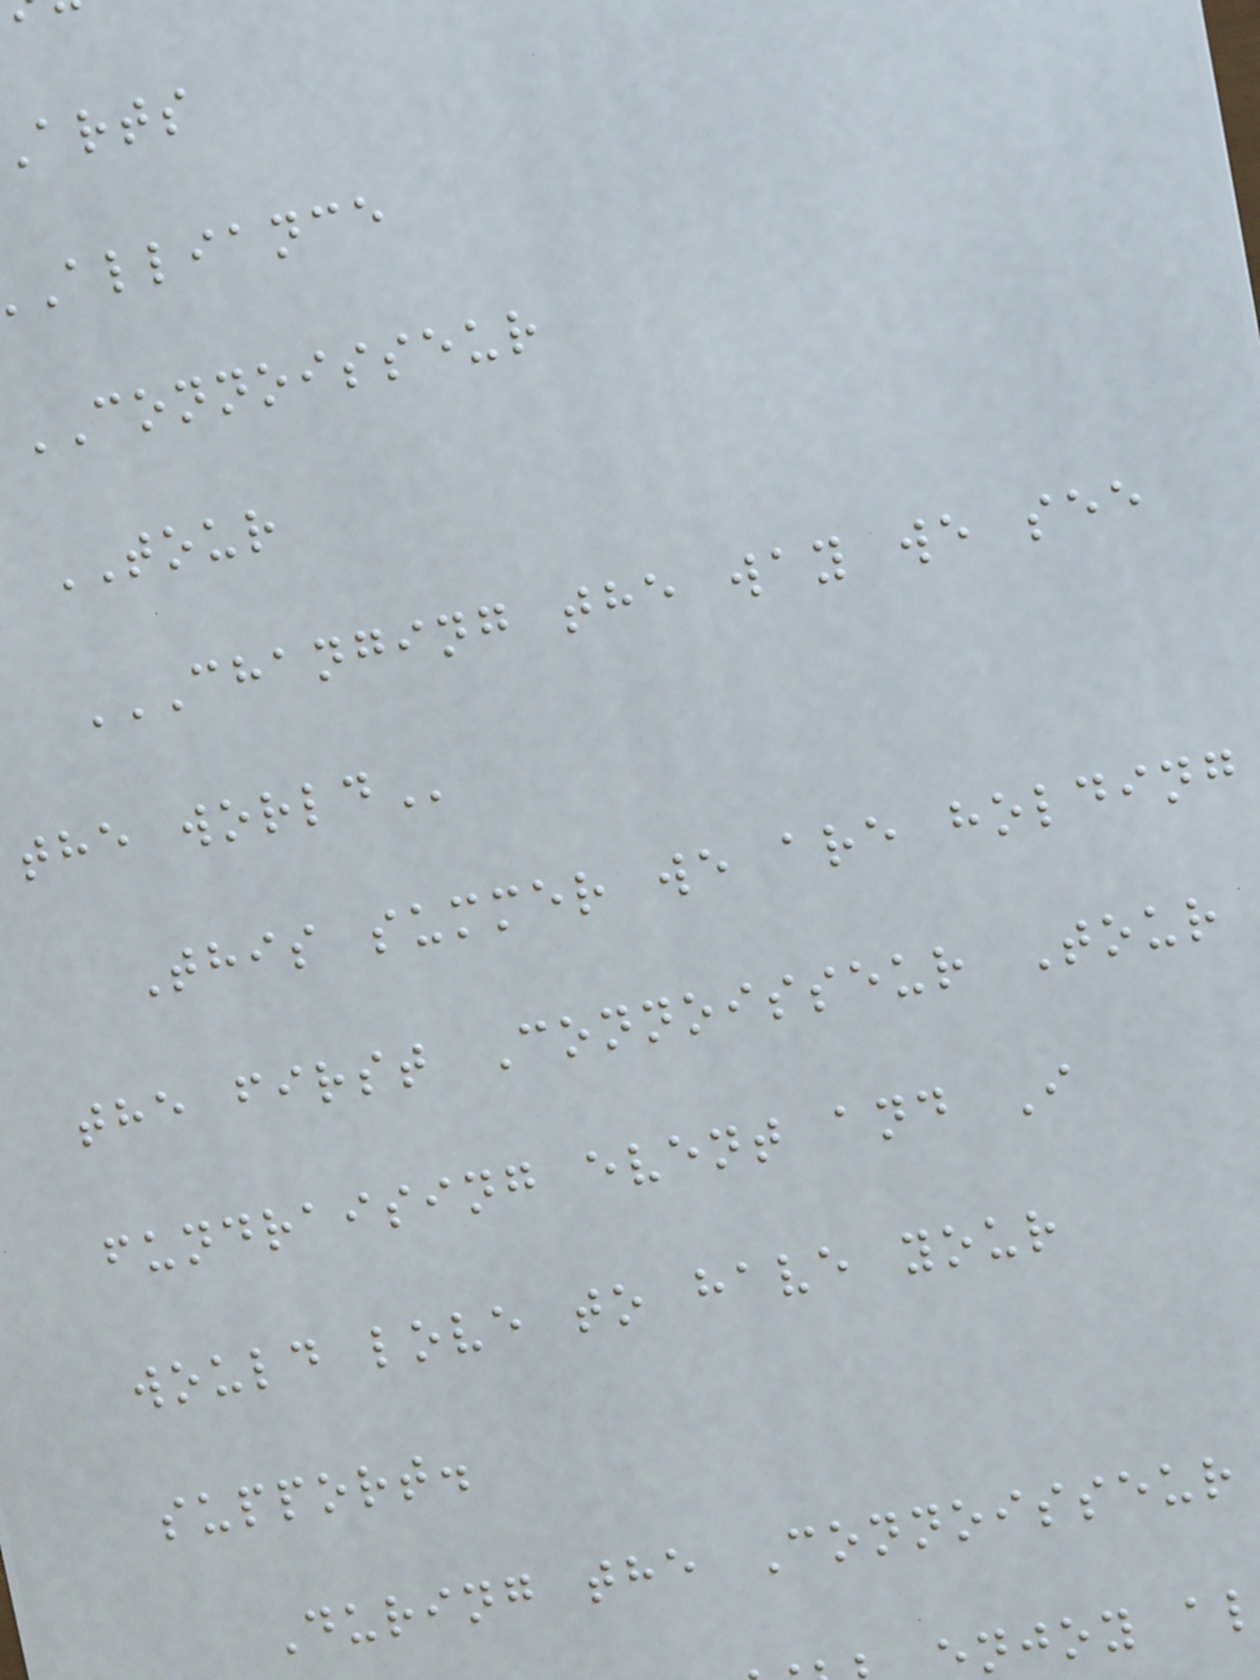arts
alliance
CONNOISSEUR
TOUR
CHANGING THE WAY WE SEE
This summer we are holding
the first Connoisseur Tour
fundraising event and I
would love to have your
support.
During the Connoisseur
njoy al
